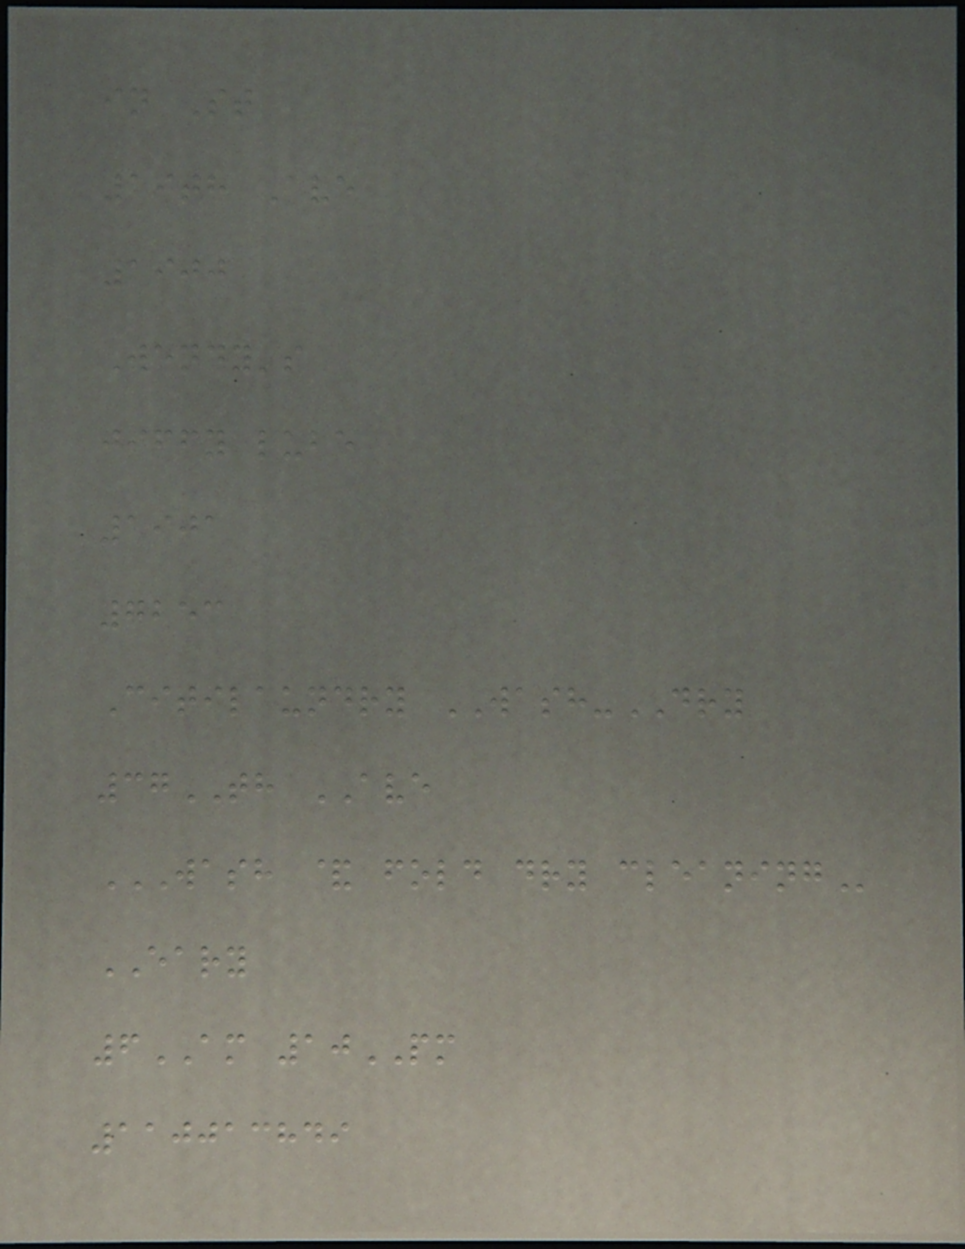in St
19th Ave
1900
Wendy's
jiffy lube
1901
7253
Citilaundry WASH-DRY
37TH AVE
WASH & FOLD DRY CLEANING
EARY
6AM 10PM
110013849
